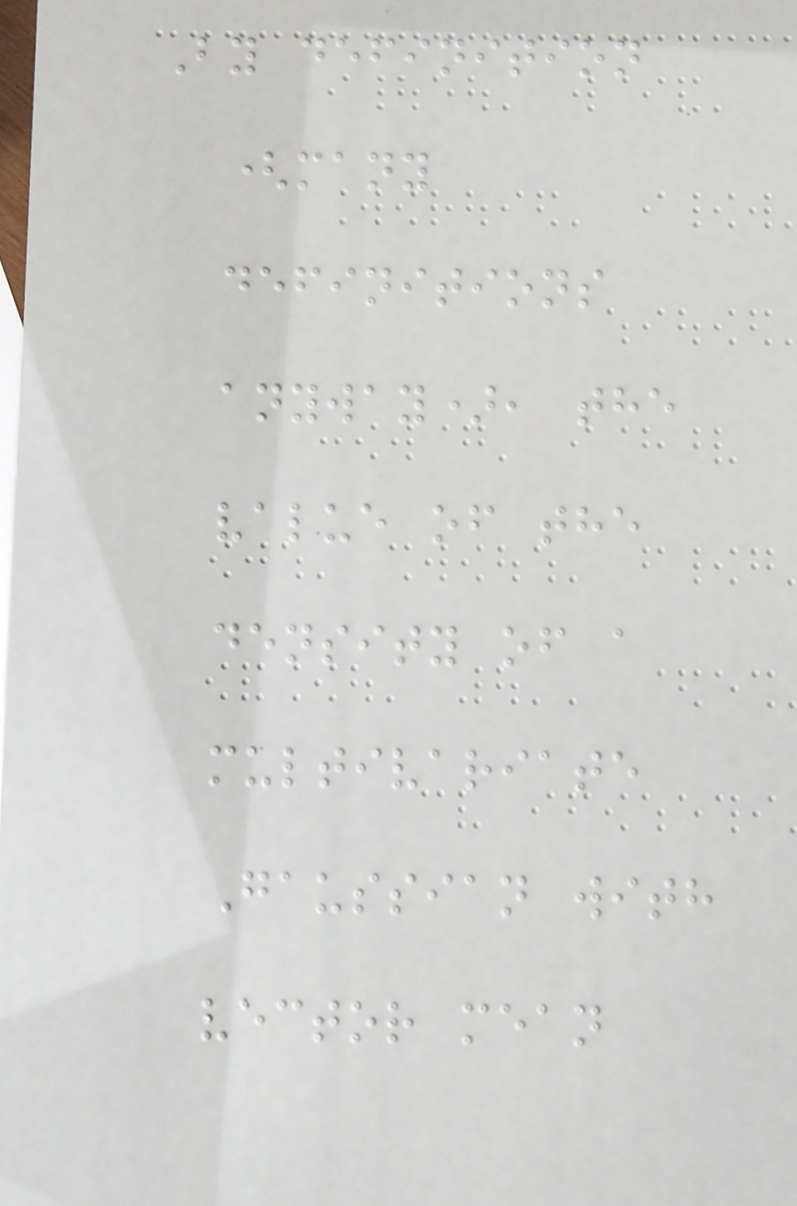By definition
(many
definitions
anyway), the
value of the
density of a
multivariate
Gaussian with
vector mean
